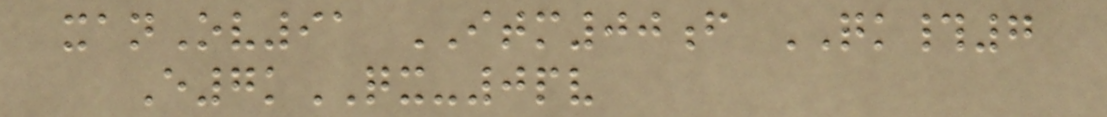xanOv91 ITM00f QK#7
E7kQX-0pv
